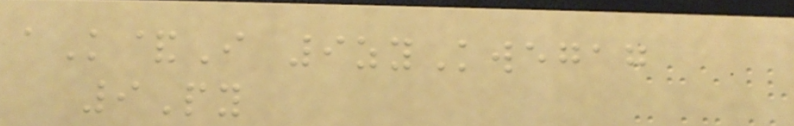aK&I 9zyKwegag
9Py
